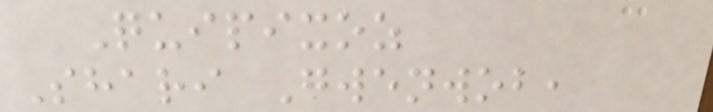Quipixoz
Shari Gwenwob,
